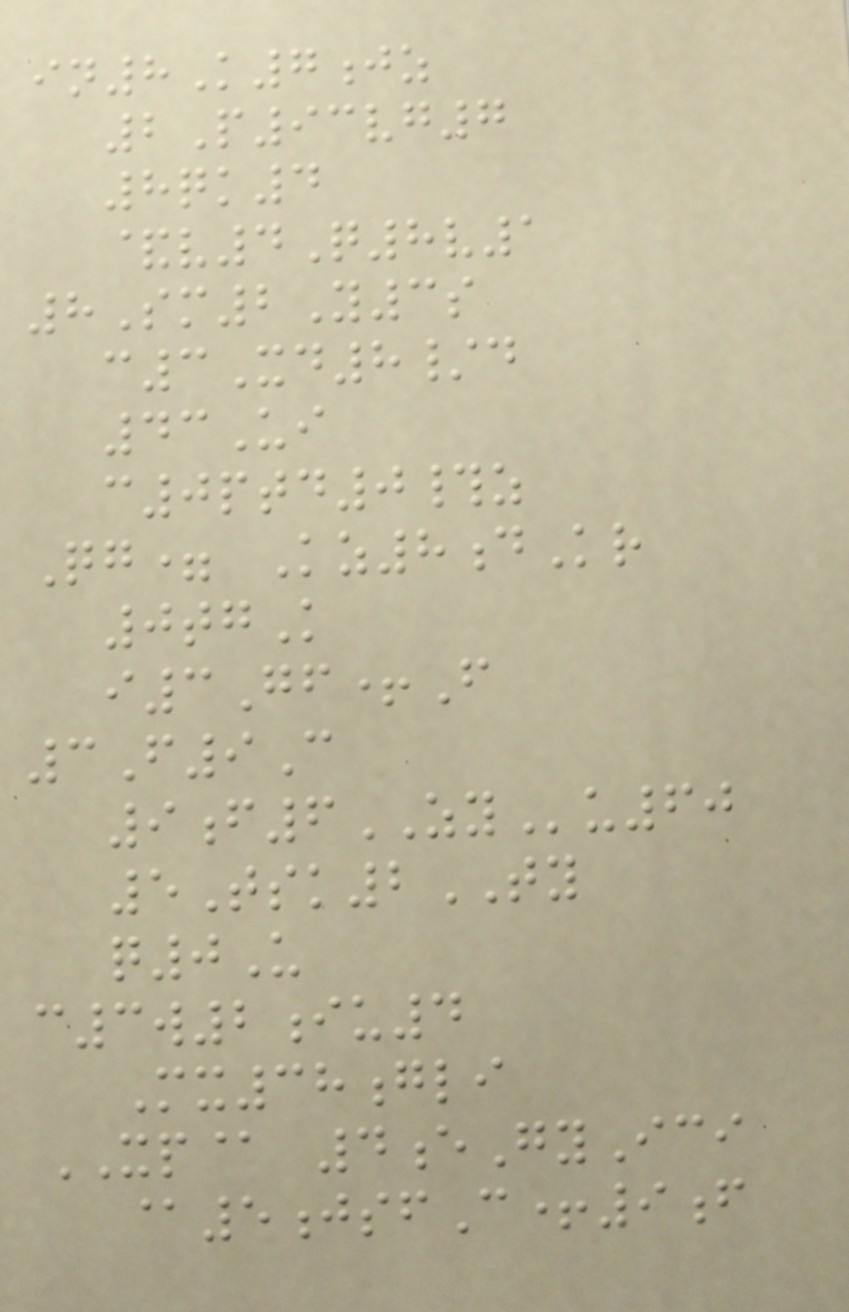in8K7jz
2P93vg7
8qk4
&v4Q8v1
8Sm2Y3s
c3Xd8/d
43Ui
c0ptd0#z
Qg= Kz8dKr
0tgK
i3Gf+F
3F9C
9f6ZYu60
5Tsk2TY
q0U
c3w2iu4
Mx38gli
XP@ 4eGyIci
@5jsfC+9f
